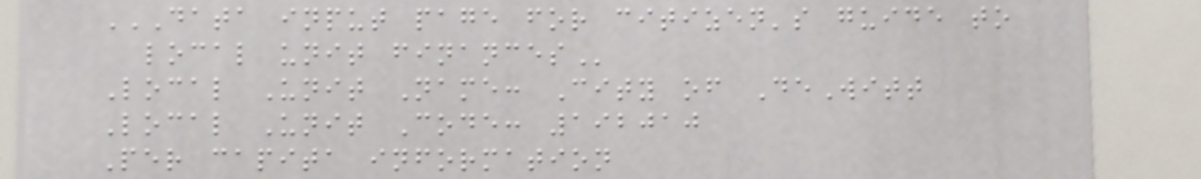DATA INPUT PAGE FOR CITIZEN'S GUIDE TO
LOCAL UNIT FINANCES
Local Unit Name: City of DeWitt
Local Unit Code: 192010
Per capita information
